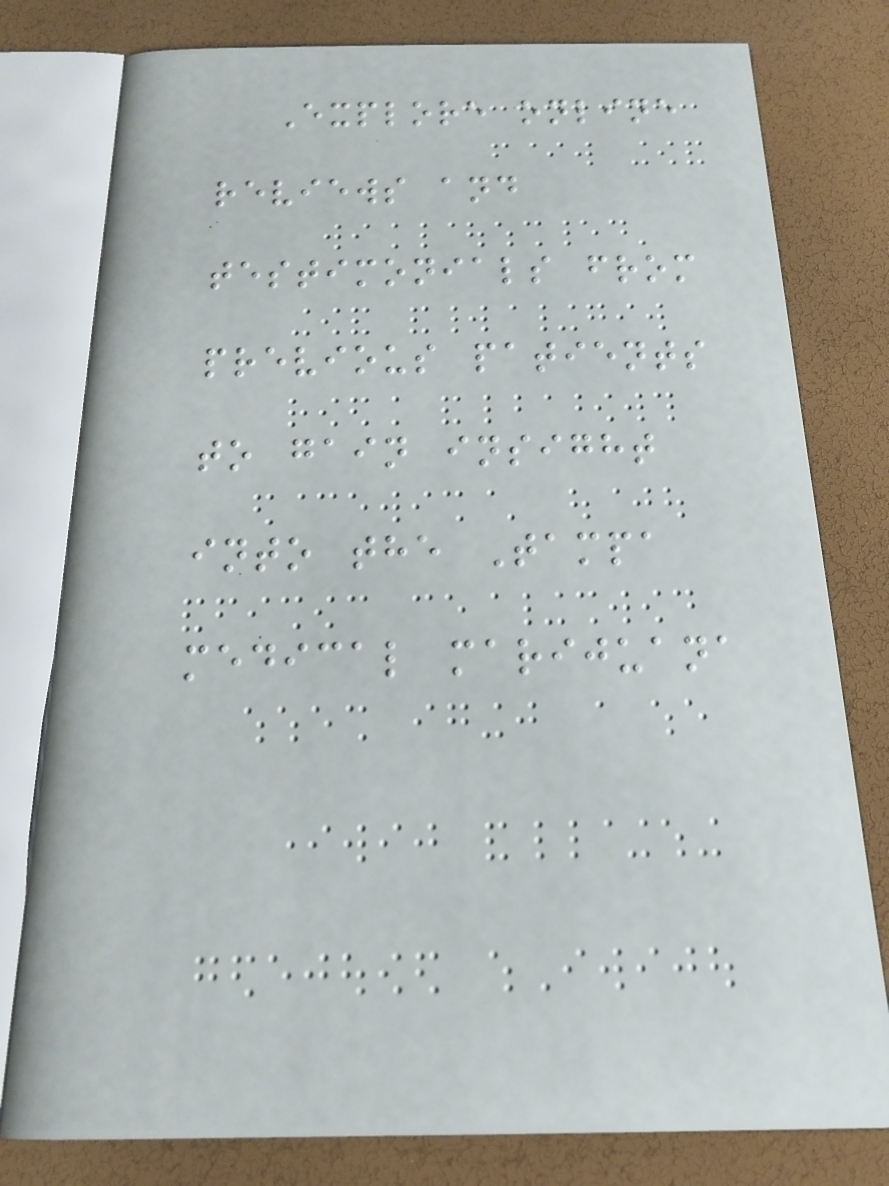Explore online
reviews and
testimonials from
previous patients
to gain insight
into the Tampa
medical marijuana
